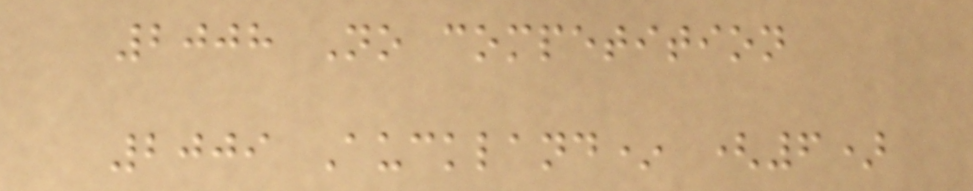2008 No competition
2009 Auckland* (6)
